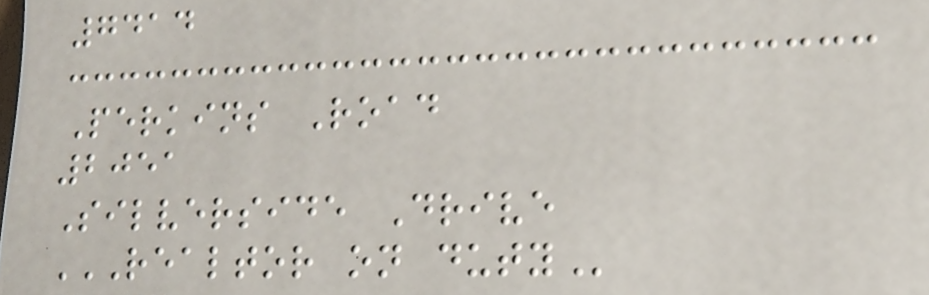7414
Perkins Road
2051
Silverside Drive
REALTOR ON DUTY
